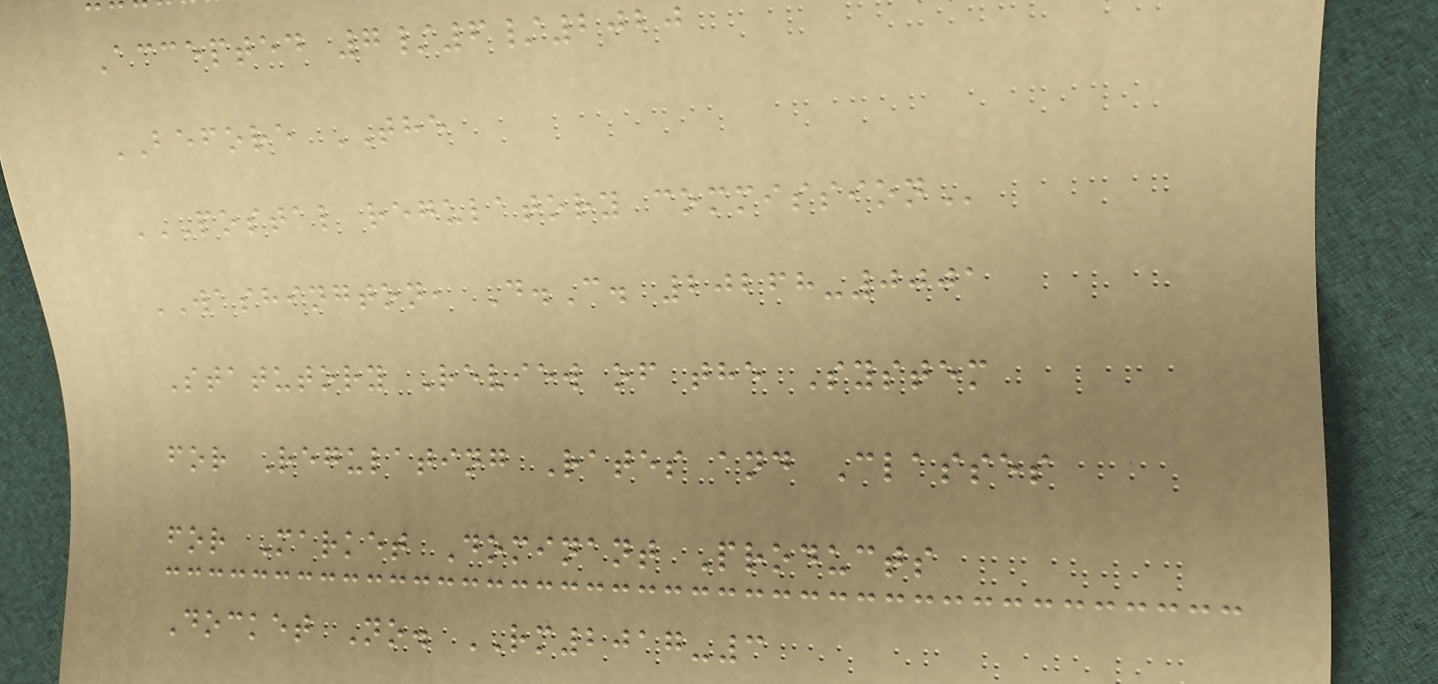Accepted 7/6/2020
BEFORE THE
POSTAL REGULATORY COMMISSION
WASHINGTON, D.C. 20268-0001
Statutory Review of the System
for Regulating Rates and Classes
for Market Dominant Products
Docket No. RM2017-3
